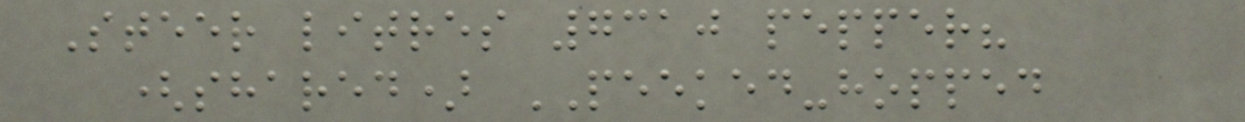Steer litres 7310 pepper?
(shared) PEEKED-hopped
